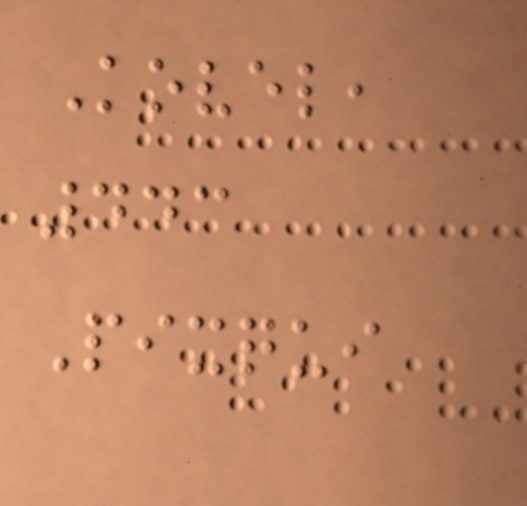Kovel,
443
Pixqui
